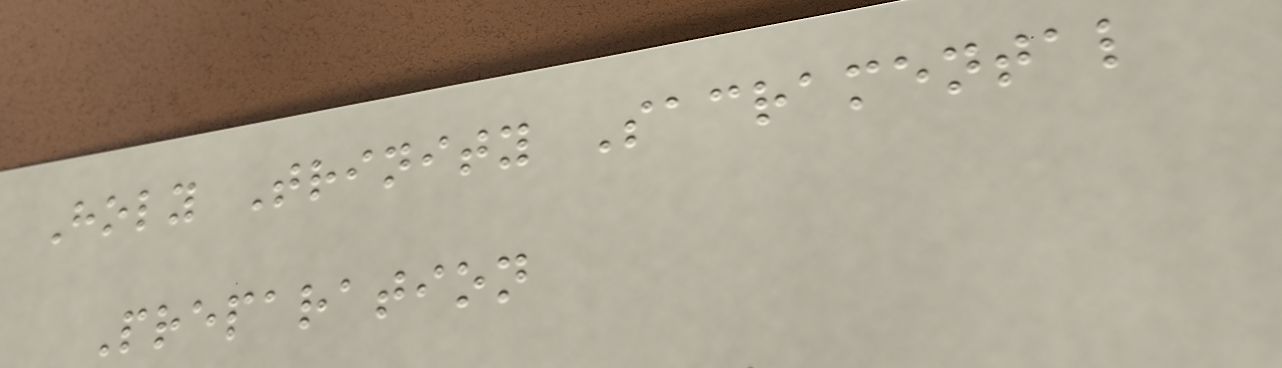Holy Trinity Sacramental
Preparation
